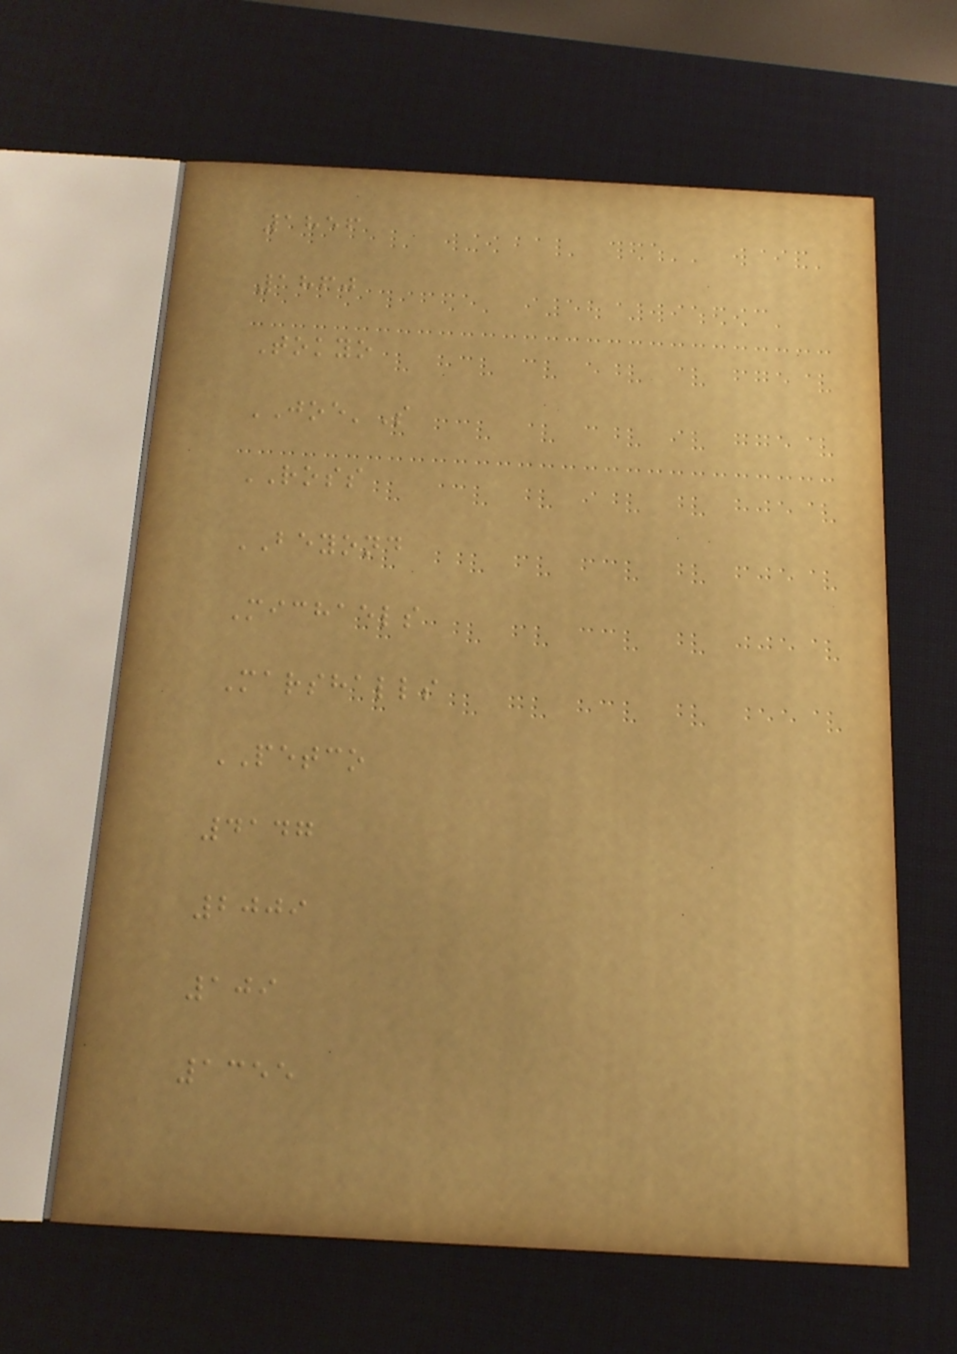1856
1860
Tokyo
JOE'S
ROSS
BEYOND
Michaels
Marshalls
PETCO
4147
2009
109
1355
